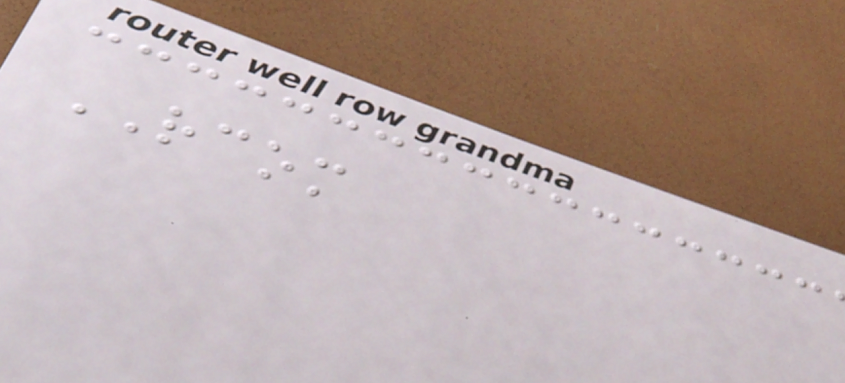RCOM
